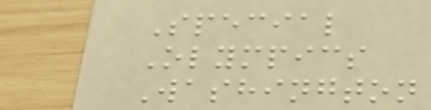Special
Olympics
Washington
